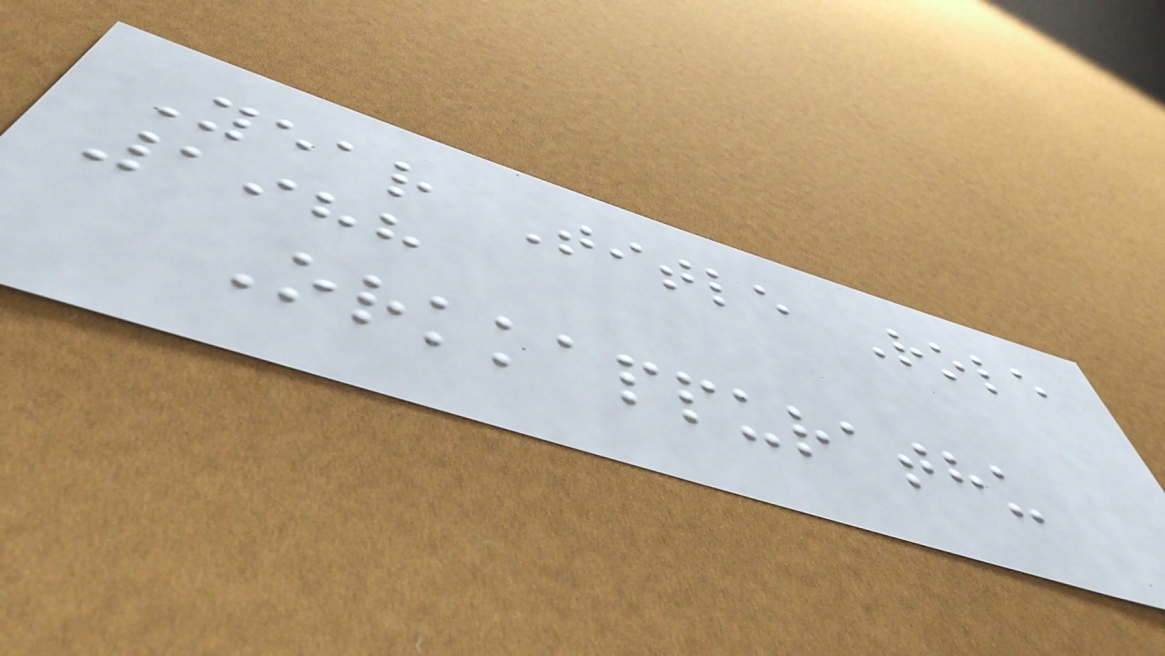Year Title Role
1988
Orkkappurathu
